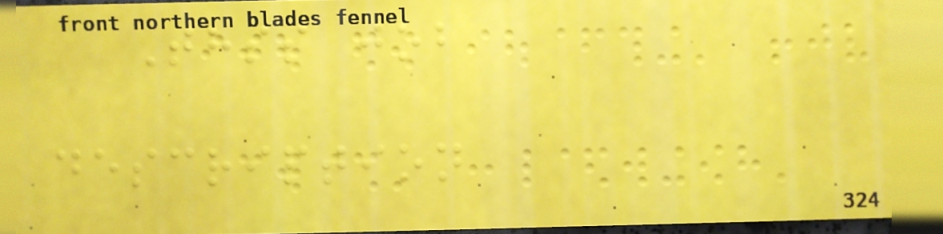Thss job
description
